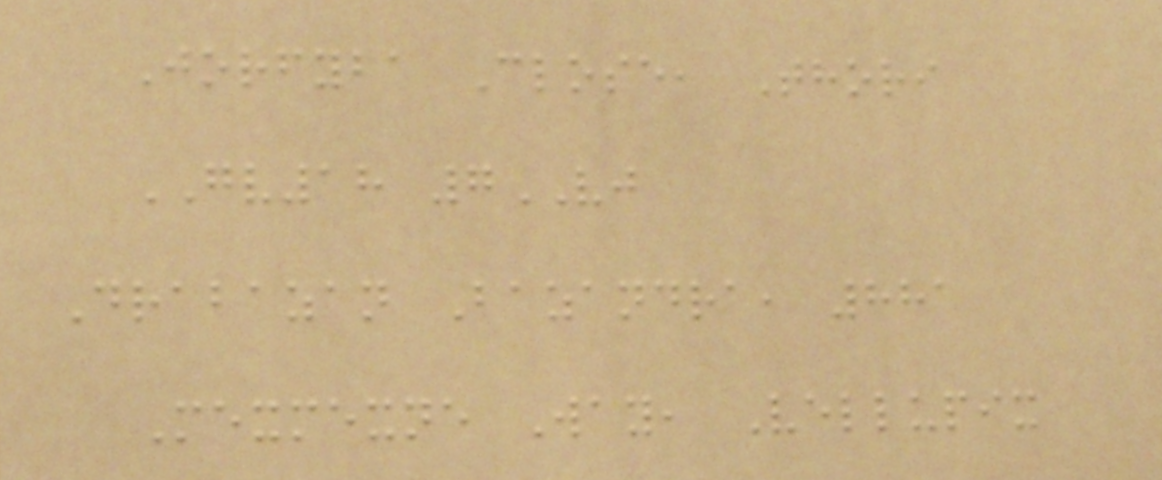Jorfyba Close, Thori
GV18 7VJ
Drabazan Bazandra, 881
Mexmexne Way, Vellupix
